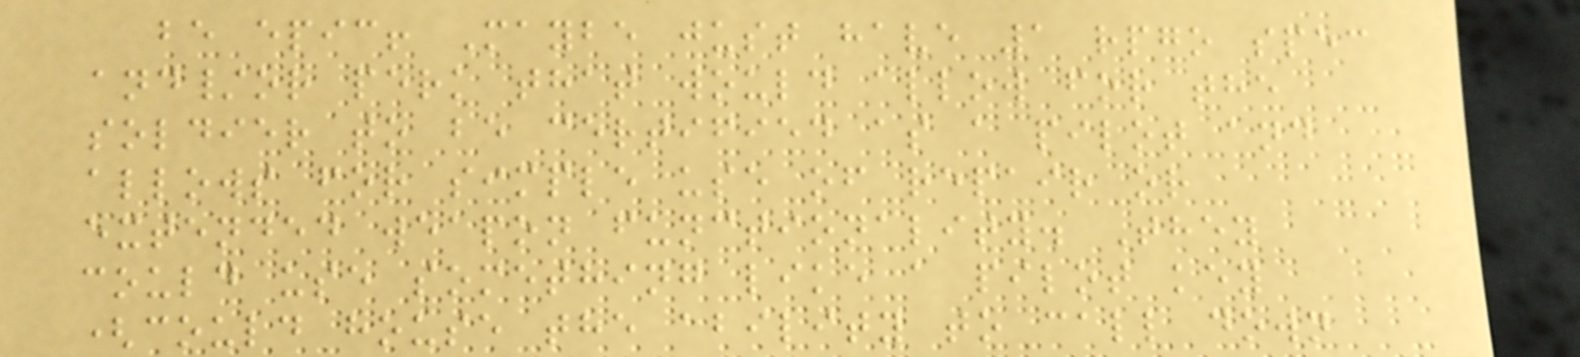be epic! Maybe just have 1 rpgo spec
and/or perk that would allow for the
soldier to be certified as a pilot and
allows for simple use of repair or
extended weapon functionality. They
could use something like a pilot key
(could house the ability to call down
